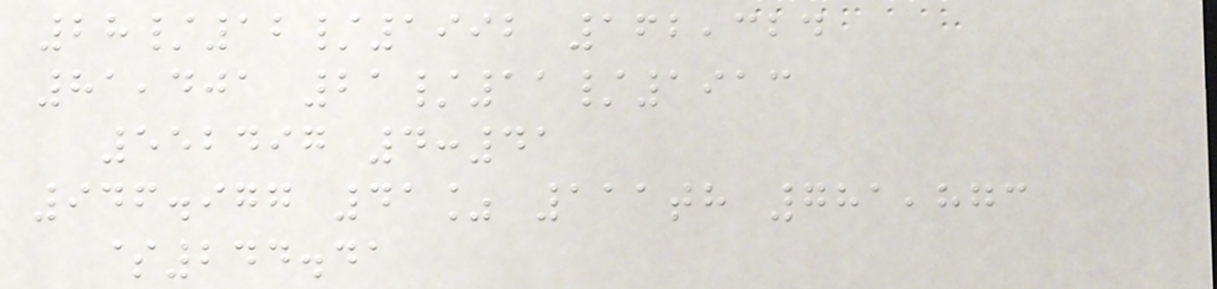28/12/1992 162,324
81,401 21/11/1913
552497 4:41
946.977 41% 111th 781,873
$244.41
